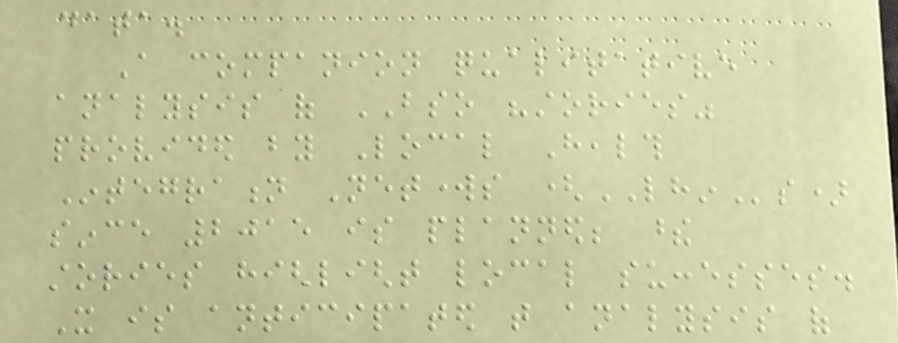data.
A companion qualitative
analysis of BSO "stories"
provided by Local Health
Integration Networks (LHINs)
since 2015 is planned; these
stories highlight local successes.
It is anticipated that analysis of
